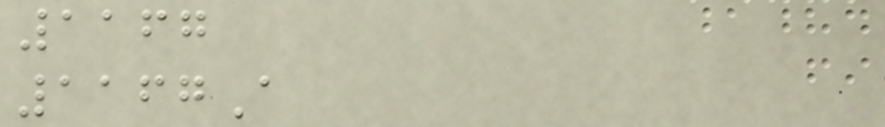1167
1167A
